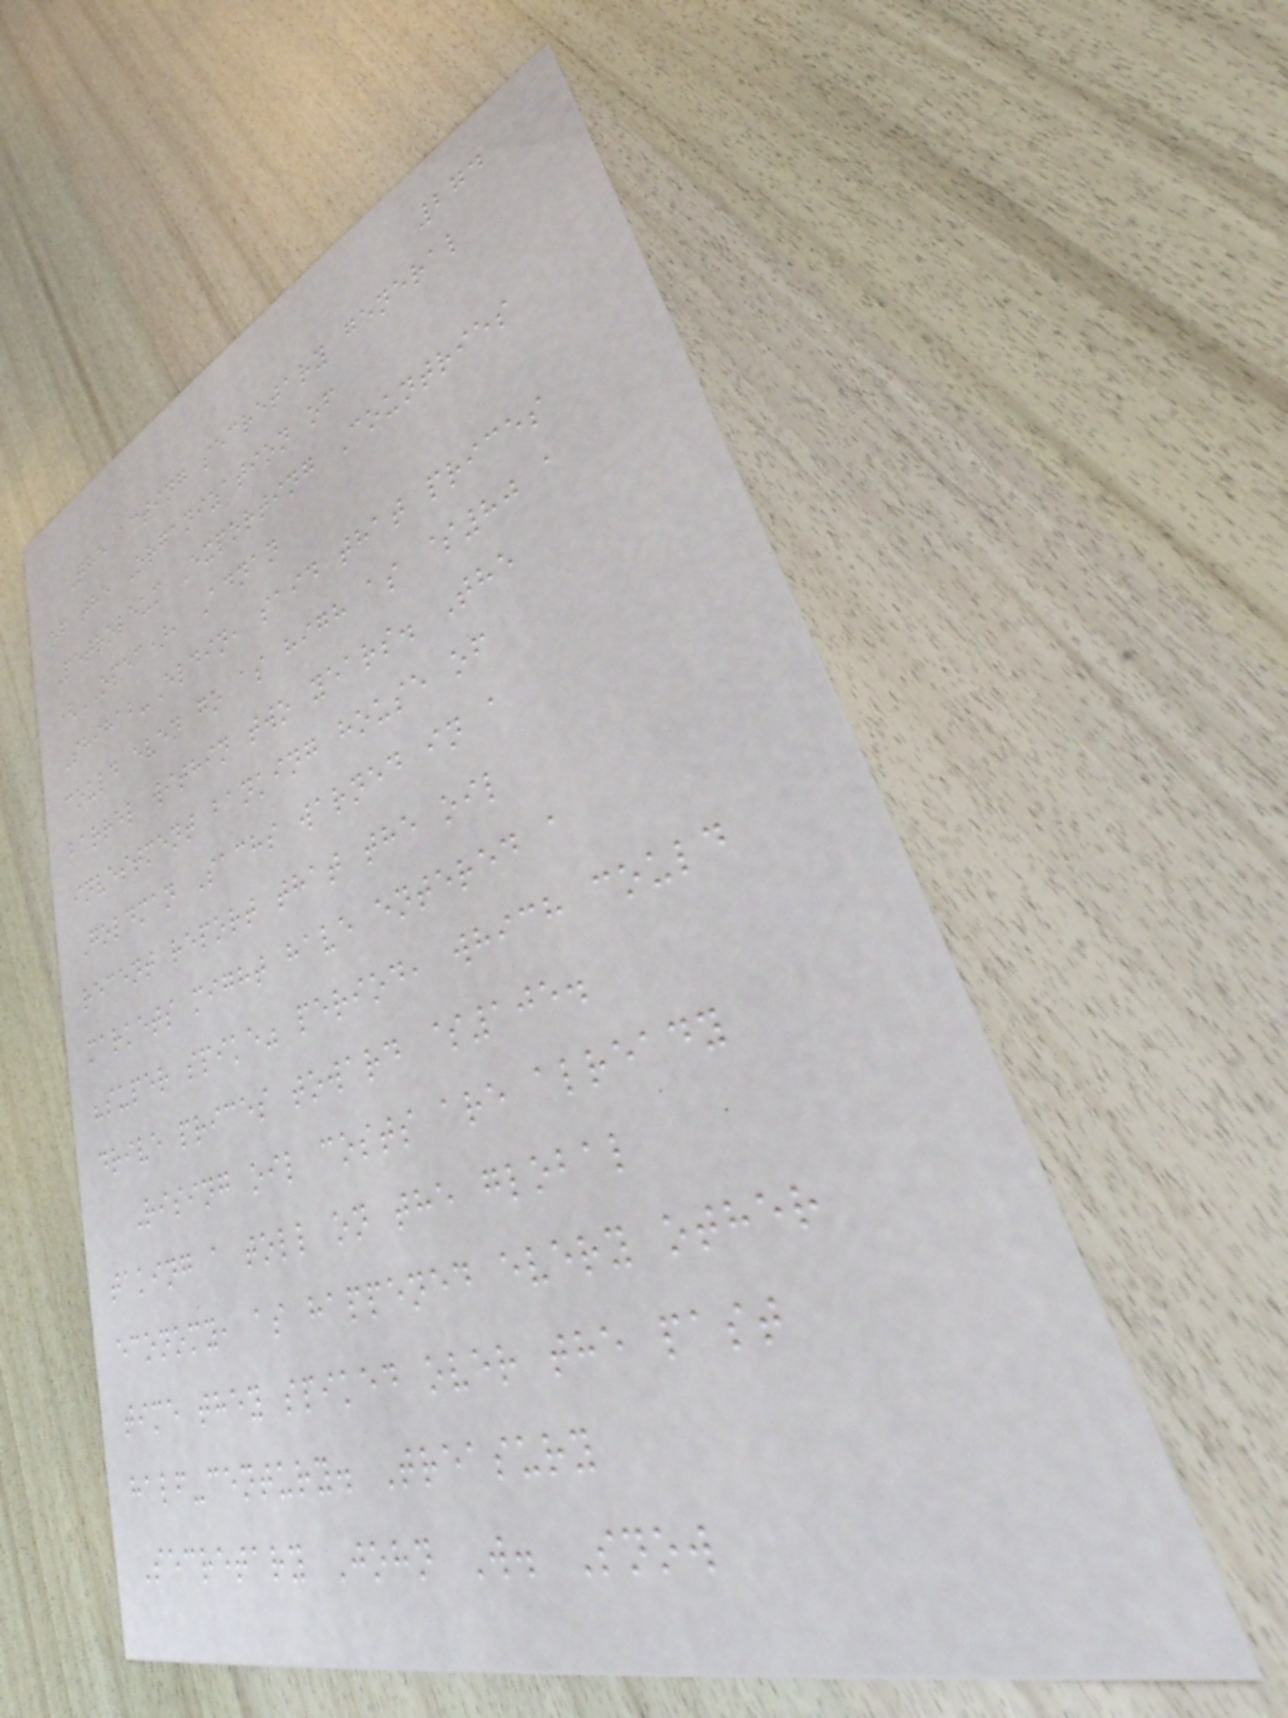274
The acting secretary general
of the Organization of
Petroleum Exporting Countries
(OPEC), Adnan
Shihab-Eldin, said that prices
could even go as high as $80 a
barrel within two years. The
investment banking house of
Goldman Sachs warned in a
recent report that the oil
markets might have entered a
"super spike" period, which could
drive prices toward $105.
Rising oil costs are already
taking a toll on the global
economy, as happened every other
time they spiked over the past
half-century. Treasury
Secretary John W. Snow
